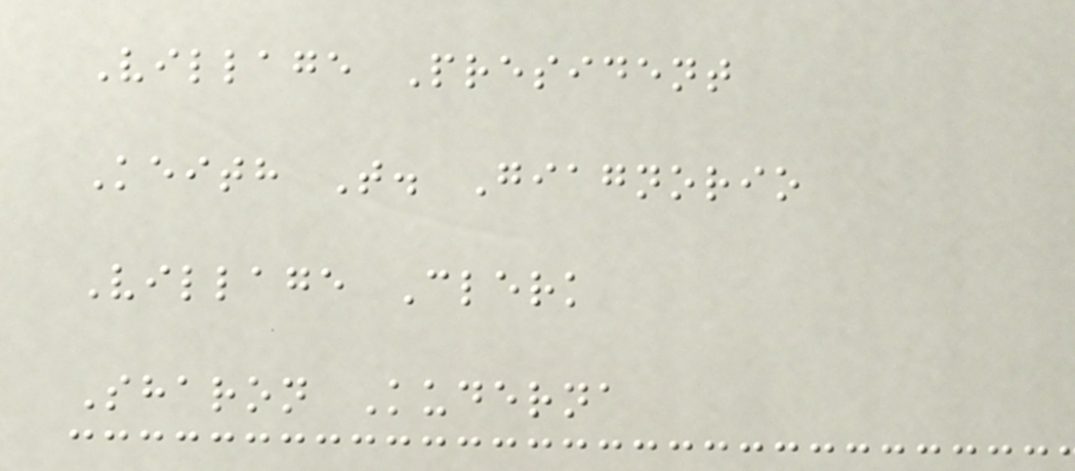Village President
Keith T. Giagnorio
Village Clerk
Sharon Kuderna
